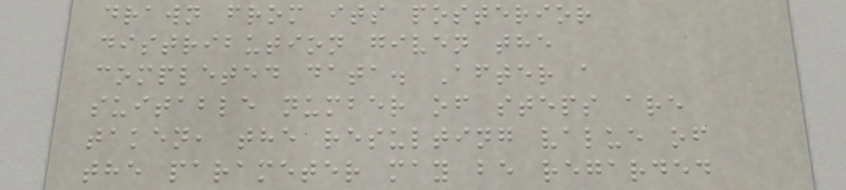drawn from its posterior
distribution given the
completed data. After a
suitable number of steps are
taken, the resulting value of
the parameter may be regarded
